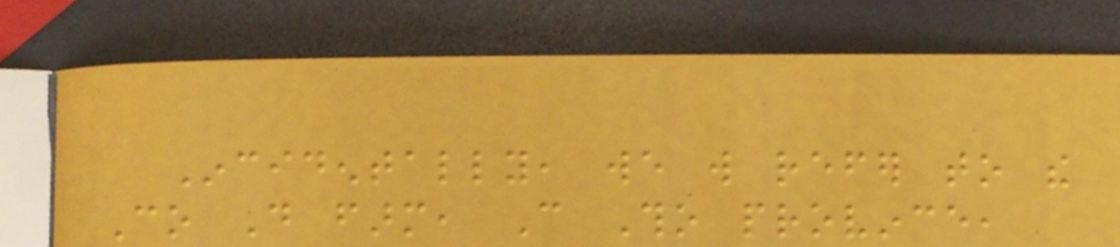Incidentally, we will refer to the
Co Do farm, Can Tho province,
